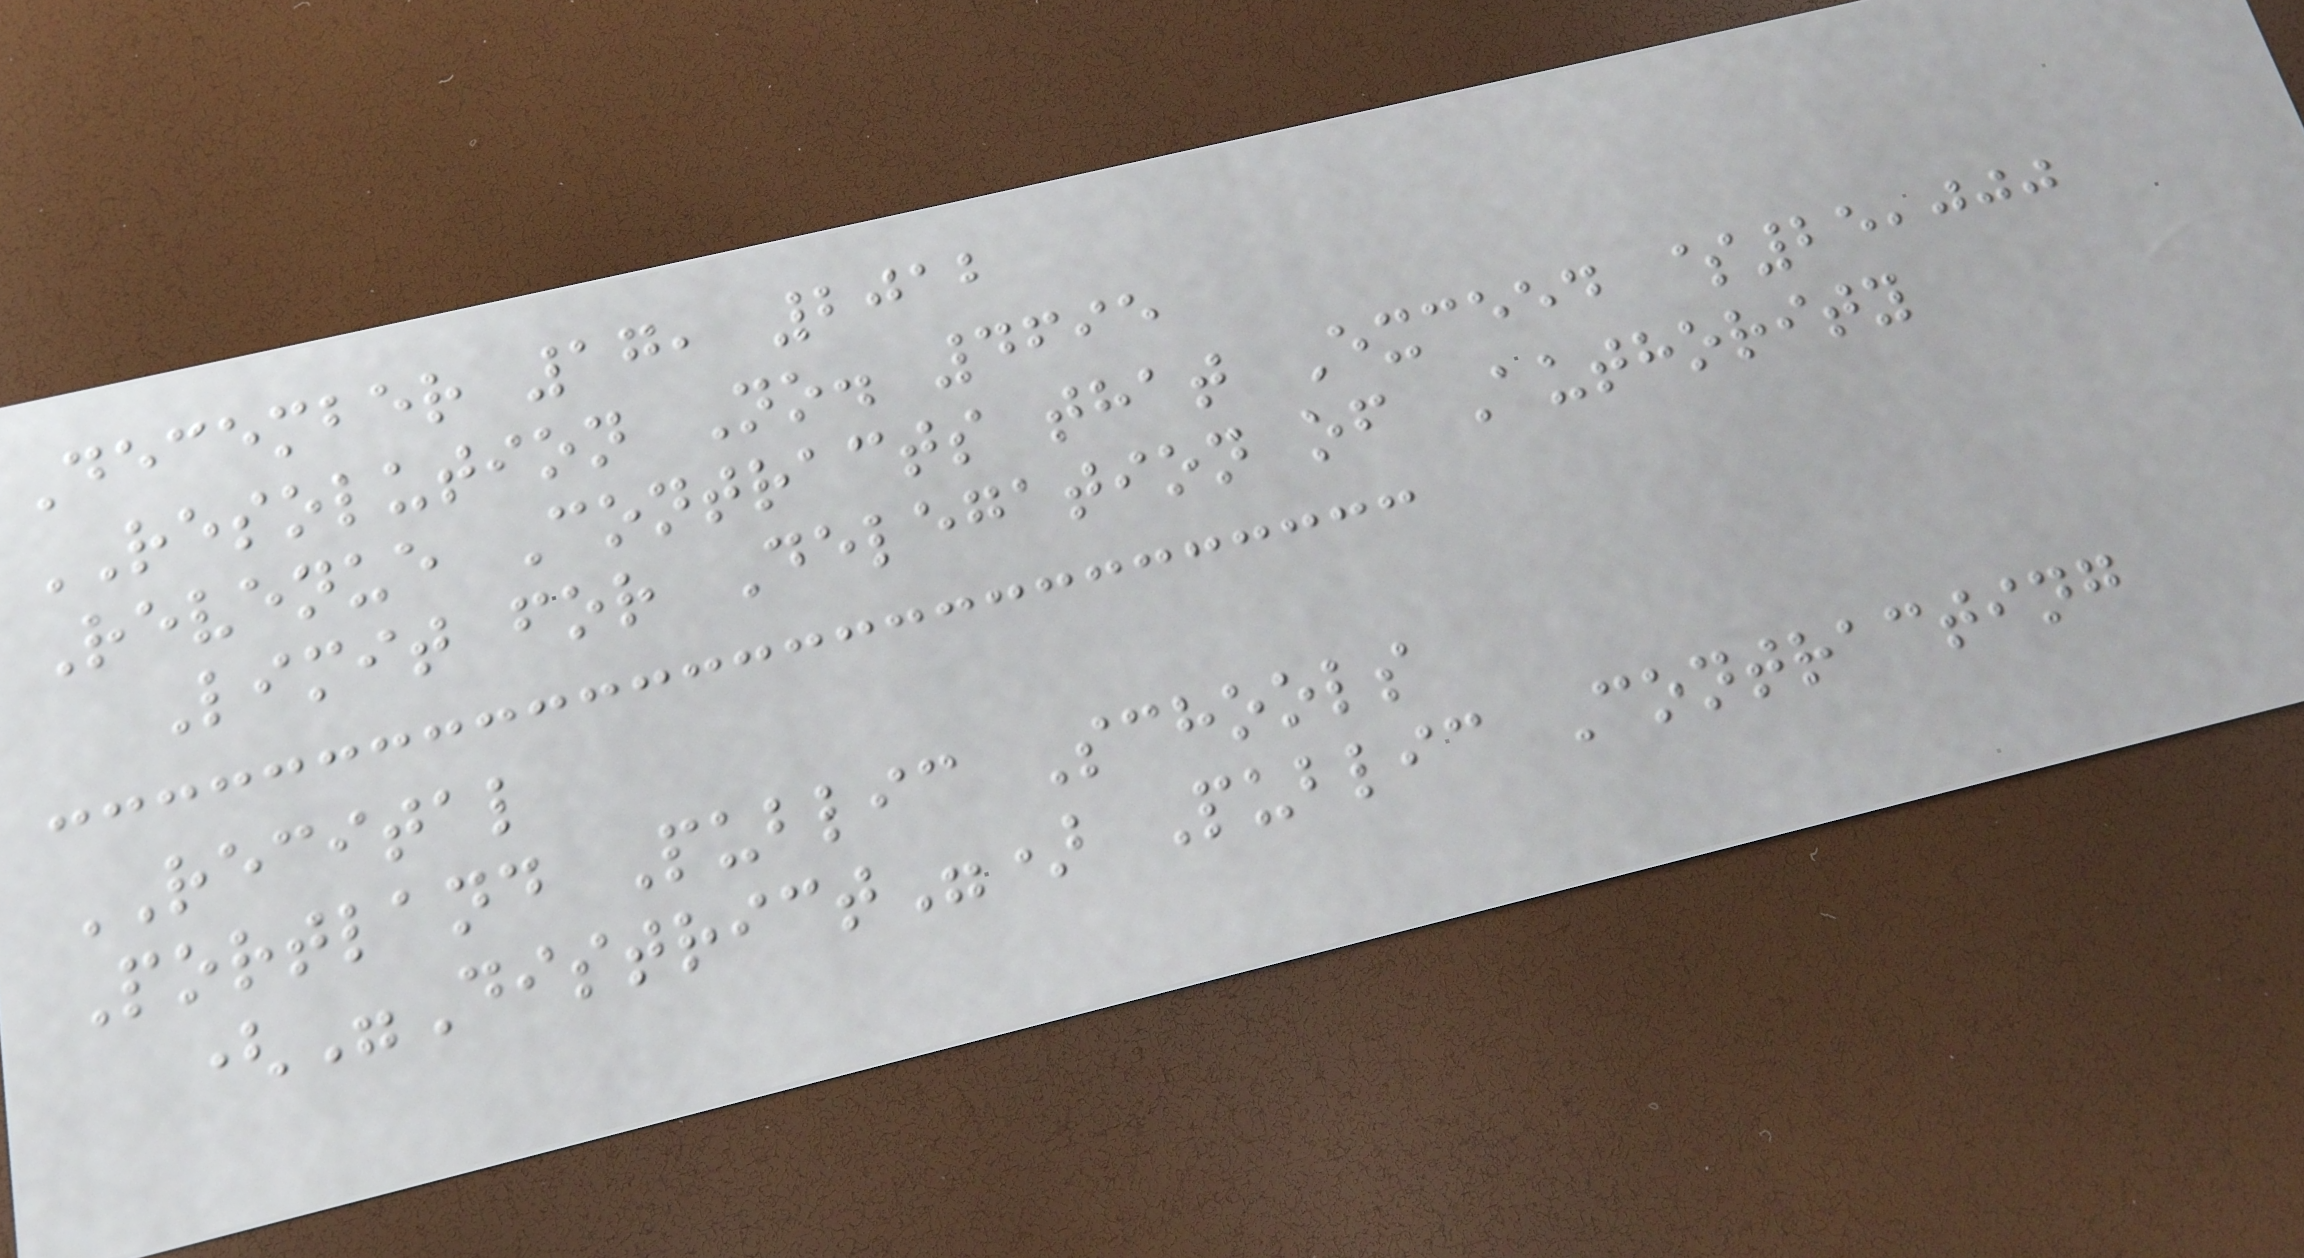December 17, 2012
RESOLUTION No. 4695
Revenue Contracts that Exceed $25,000
Limit for Delegation of Authority
RECITAL
Portland Public Schools
("District") Public Contracting
